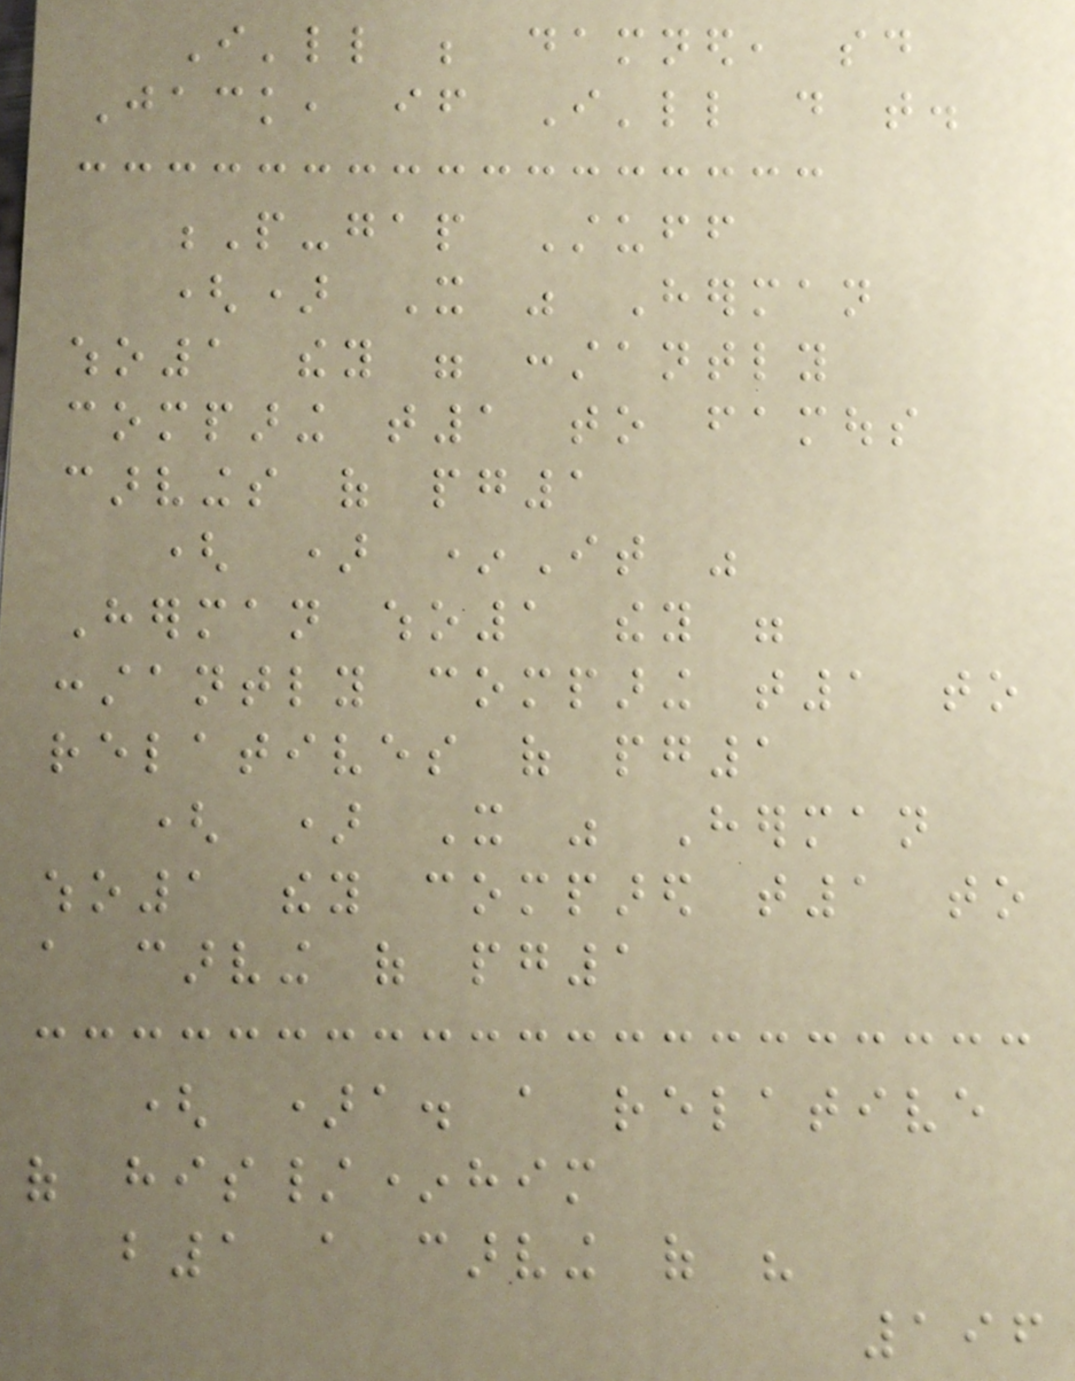I'll be damned, said
Jack, if I'll do that.
P-gap Stuff
() It was Herman
who1 they were constantly
comparing t1 to famous
carvings of pg1
( ) *It was
Herman who1 they were
constantly comparing t1 to
relatives of pg1
( ) It was Herman
who1 they compared t1 to
a carving of pg1
( )a. a relative
of his/*him
b1 a carving of his
196
